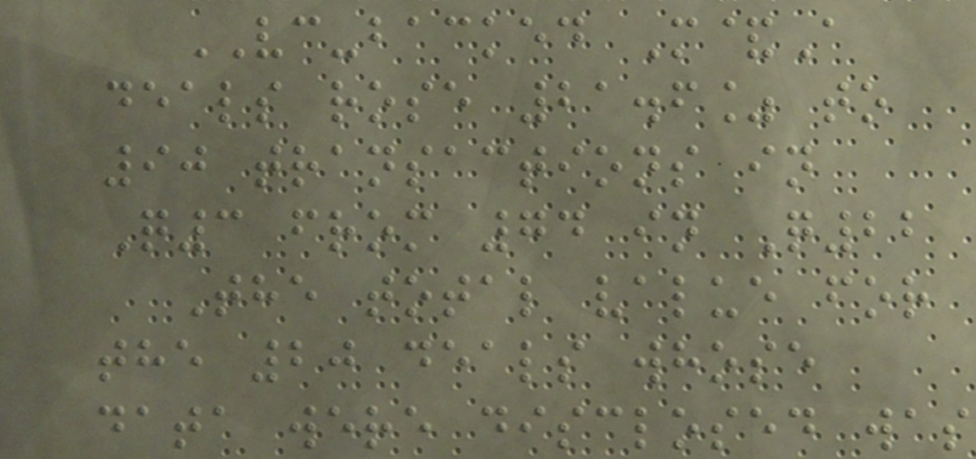VC-backed M&A
deals rose 21.6% to
90 transactions in
Q3 from 74 in Q22
The total value for
the 20 deals whose
data were disclosed was
